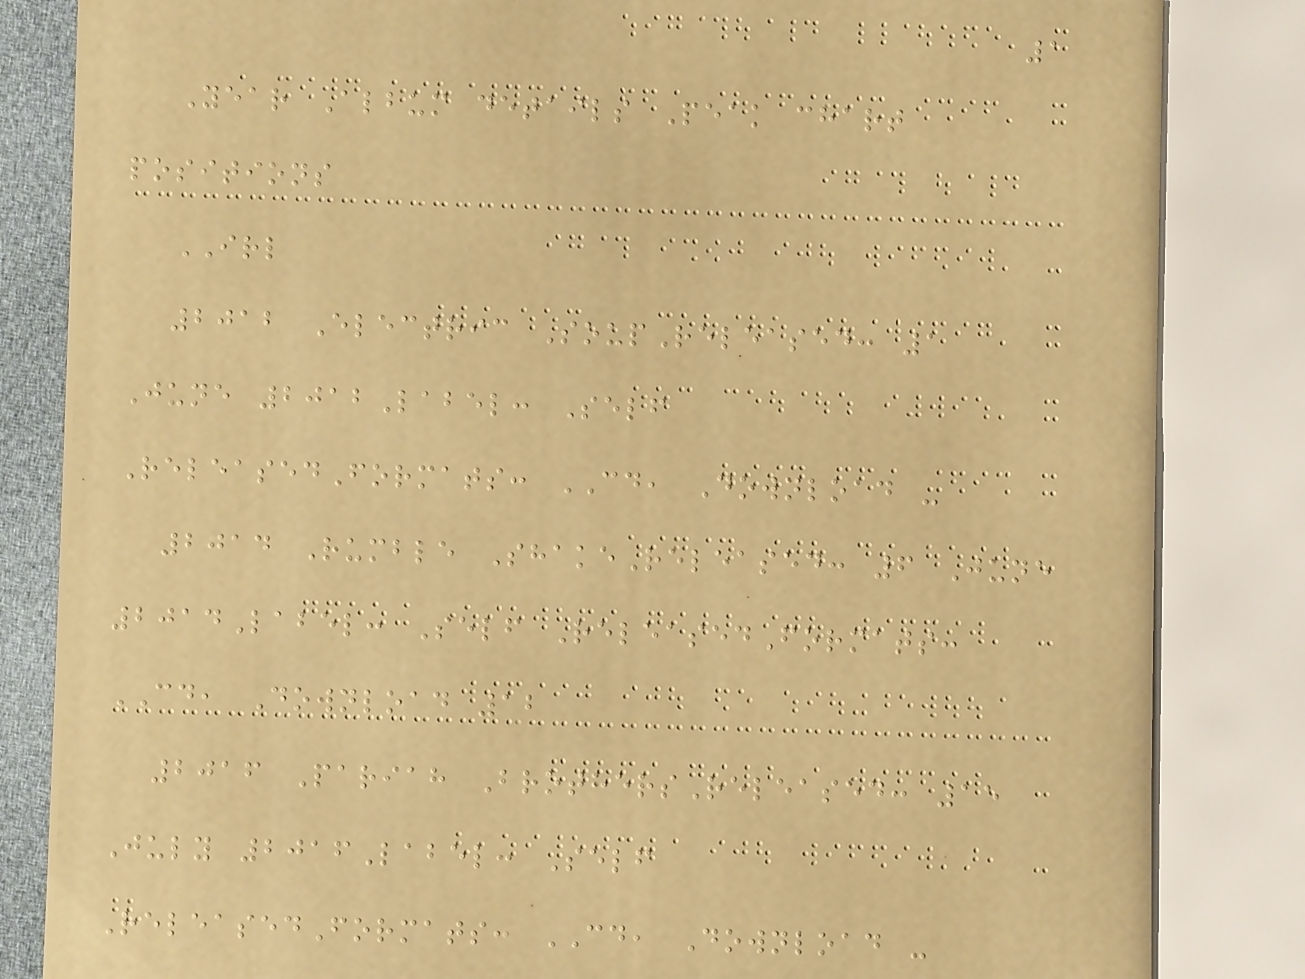1
Year Album details Peak chart
positions
IRL
2012 Electric SoupReleased: 1
June 2012Label: Self
ReleasedFormats: CD, Download -
2014 Rumble ShakeReleased: 6 June
2014Label: Self ReleasedFormats:
CD, Download 12
2016 Pariah BrothersReleased: 15
July 2016Label: Self
ReleasedFormats: CD, Download -
